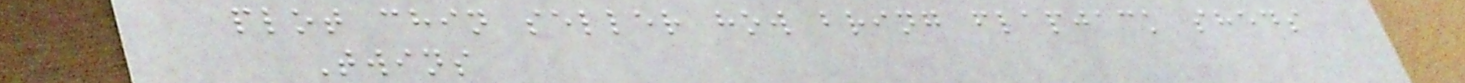plot chin seller how bring flapjack sheds
Twins
